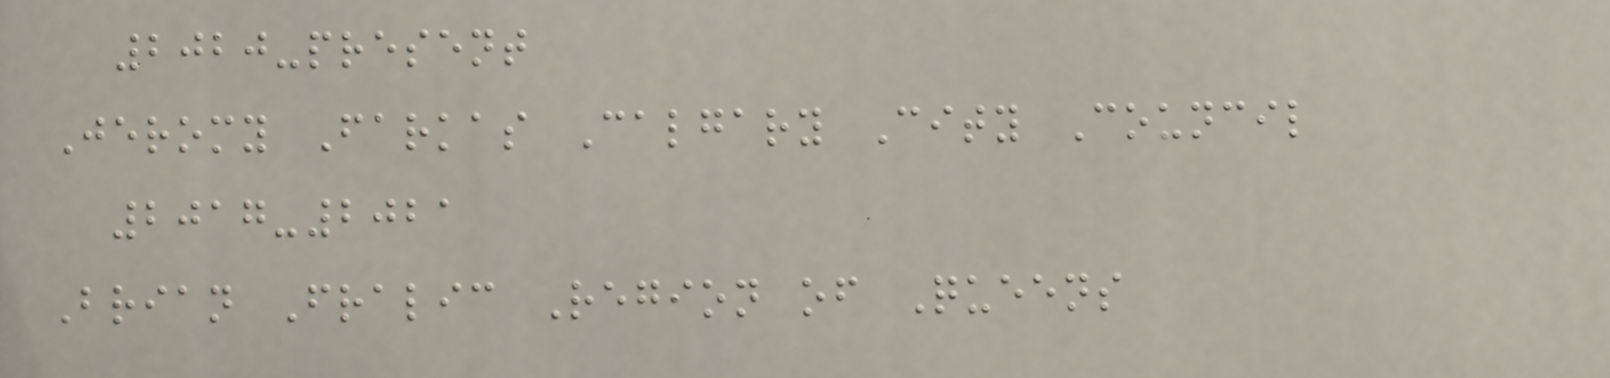2020-present
Jeromy Farkas Calgary City Council
2017-2021
Brian Fralic Region of Queens
